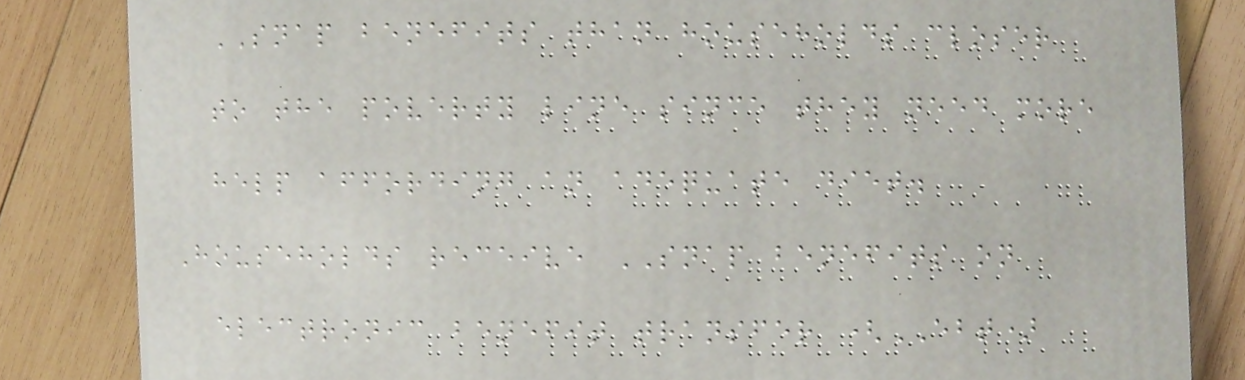SNAP benefits than households closer
to the poverty line since they need more
help affording an adequate diet.
Households receive SNAP benefits on
electronic benefit transfer (EBT)
